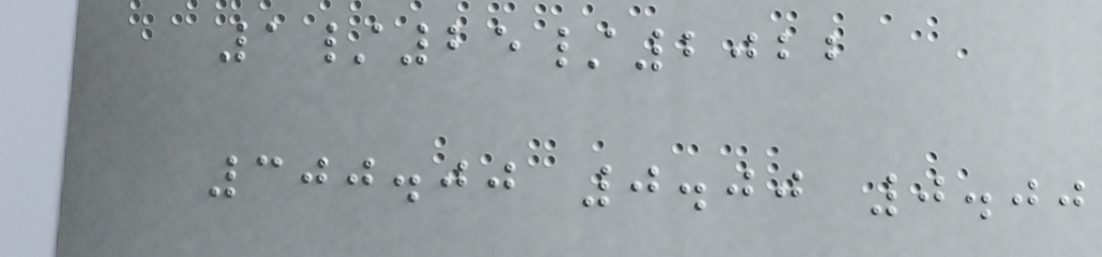1/25/2022
300.00 0.00 0.00
